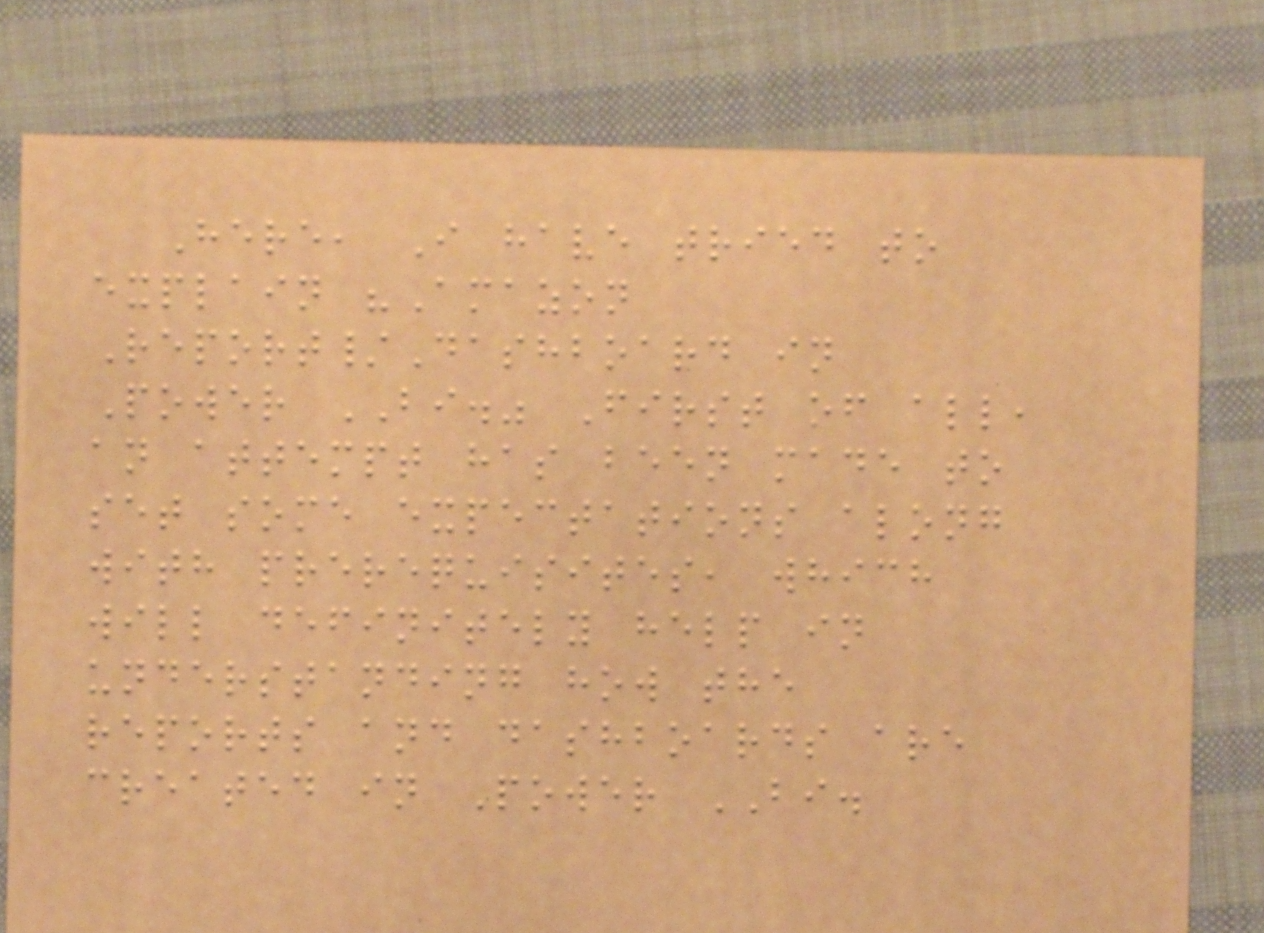Here, I have tried to
explain "Amazon
Report/Dashboard in
Power BI." First of all,
an attempt has been made to
set some expectations along
with prerequisites, which
will definitely help in
understanding how the
reports and dashboards are
created in Power BI.
